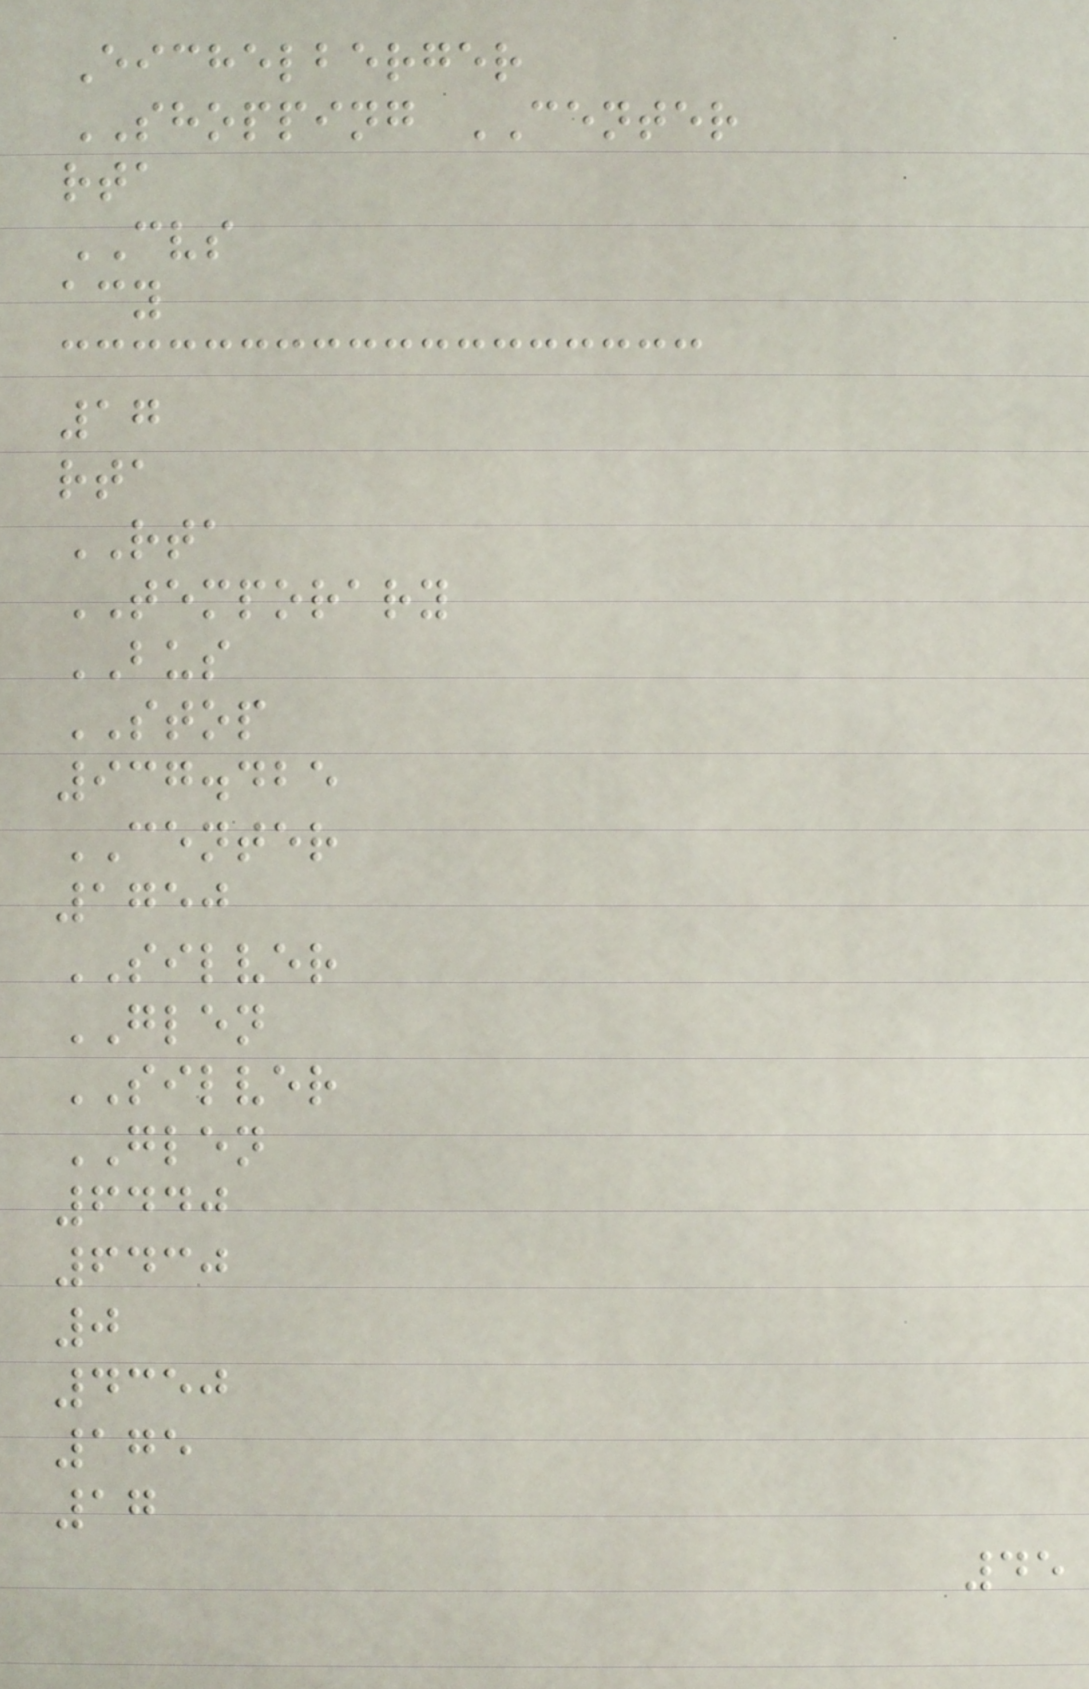Eichelberger
SHOPPING CENTER
rta
CVS
acy
17
rta
RTA
TEMPORARY
BUS
STOP
937.425
CENTER
1750
SILVER
GLEN
SILVER
GLEN
6440
6430
0
4350
175
17
45
